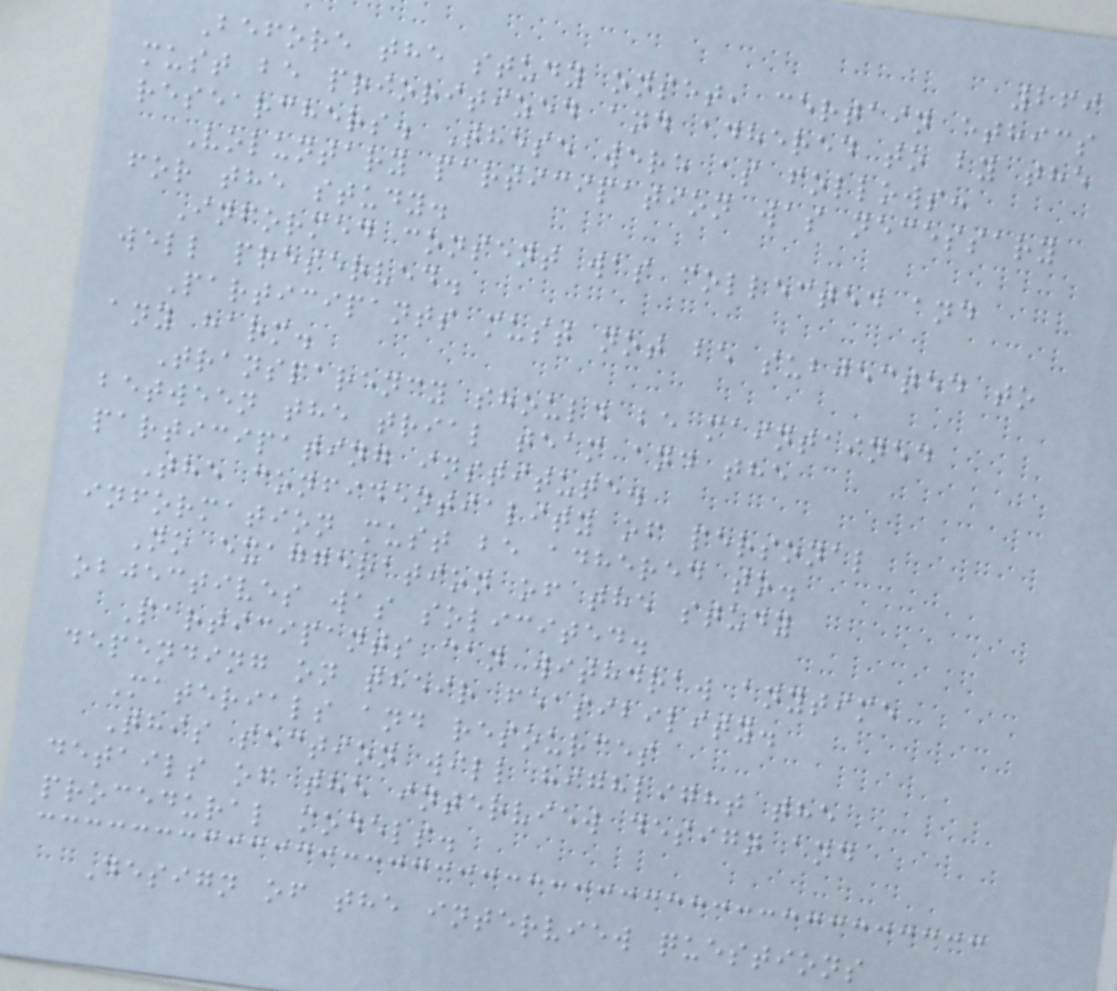269
Before the study onset, certain ethics
must be prioritized and adhered to by the
researchers. These were as follows:
Voluntary participation was necessary
for the study.
Informed consent was collected and
well preserved.
Participants must not be subjected to
any harm.
Transparency should be maintained
between the trial team and the
participating institute.
The confidentiality of personal
information must be adhered to.
No exaggeration of the study
objectives was solicited.
Participants can withdraw anytime
depending on their feasibility.
Materials and resources
This section will highlight the
details of the interview design and
procedural models.
Design of the interview questions
